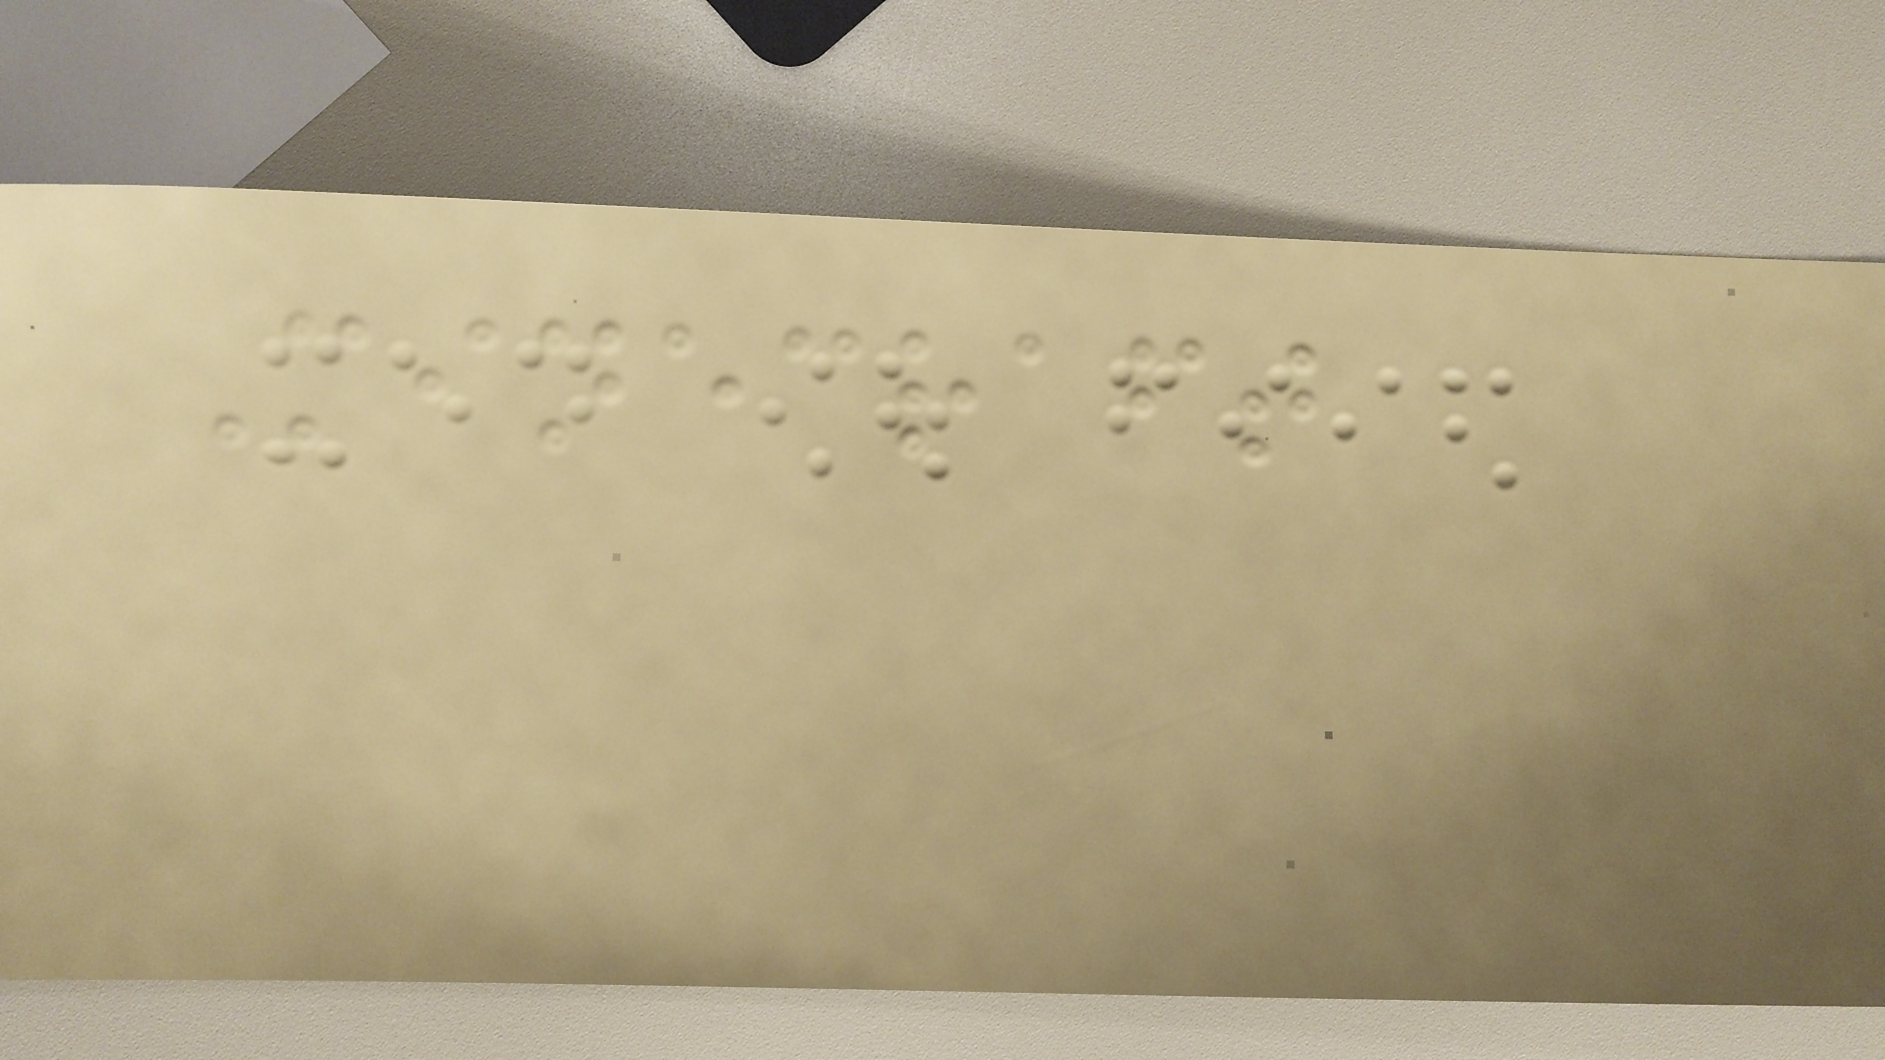Minecraft
